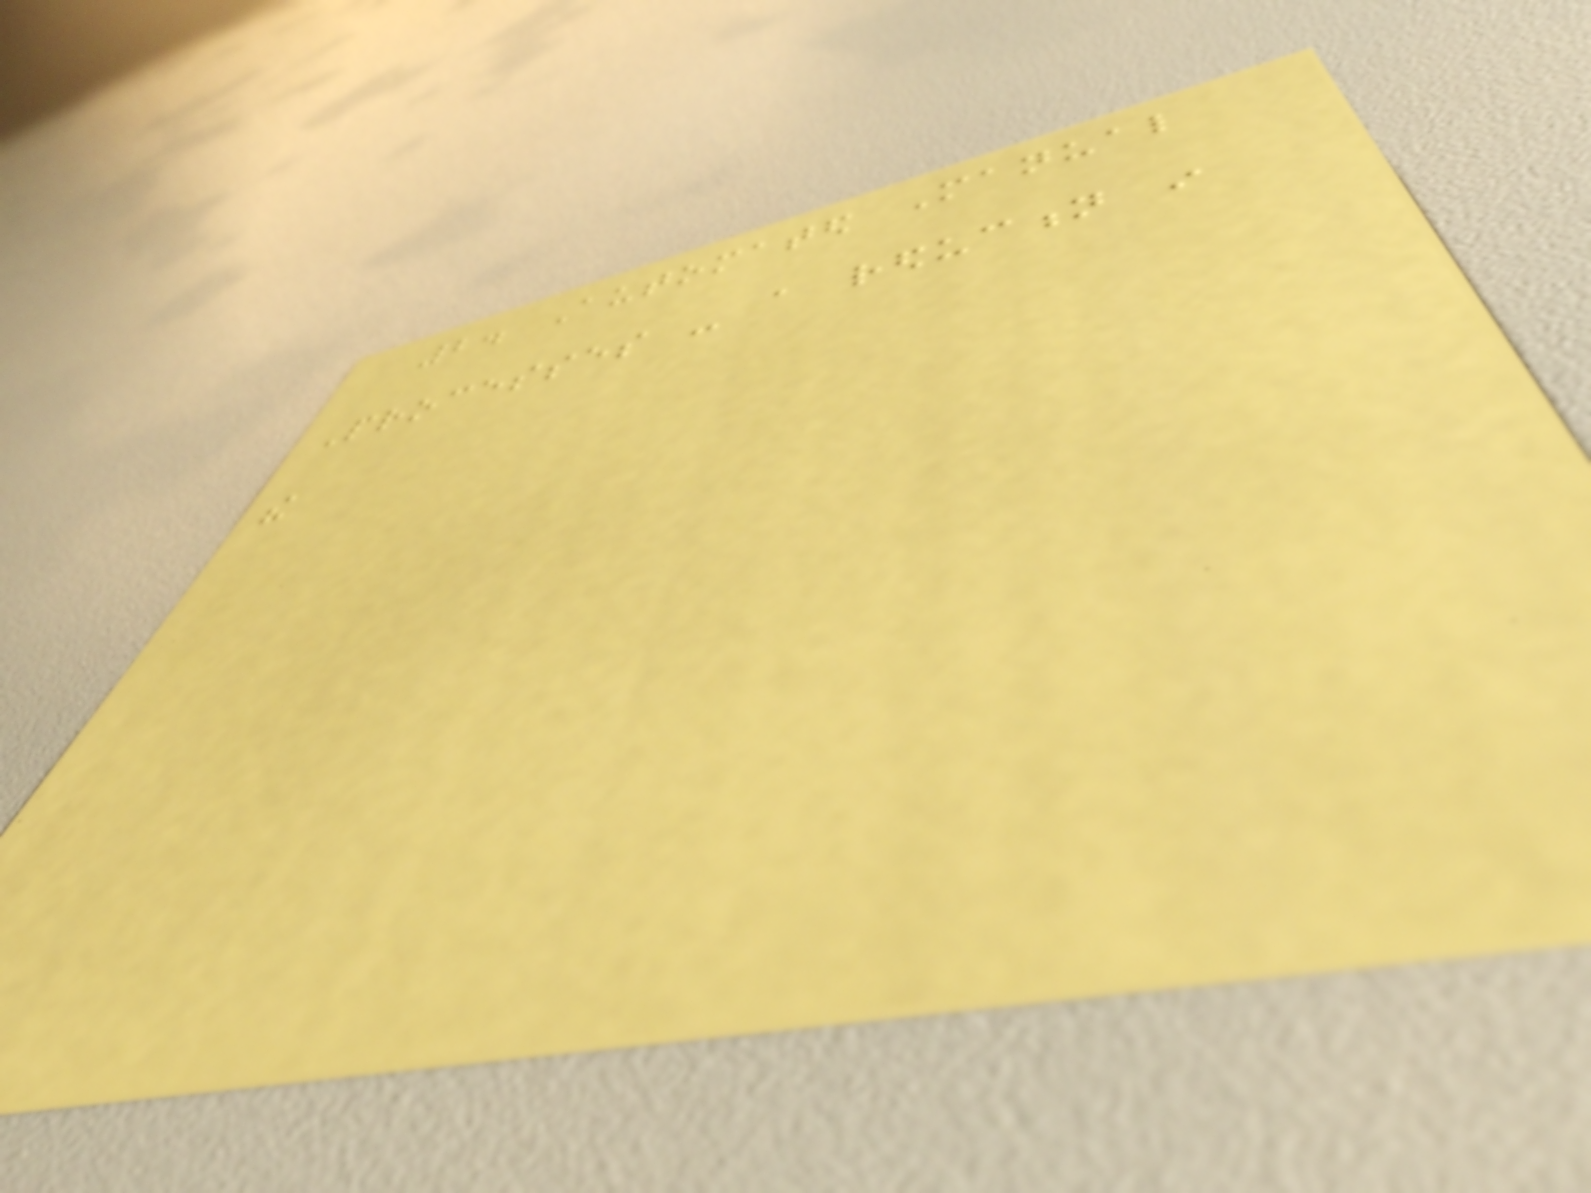2. Automated Manual
Processes - a reduction in
the
